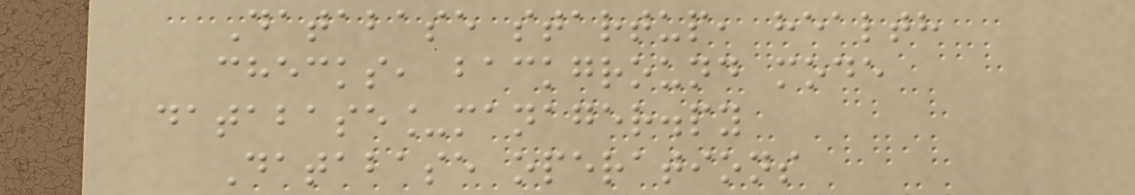Database startup, health
checks, background mode
database_manager.py
Database operations
